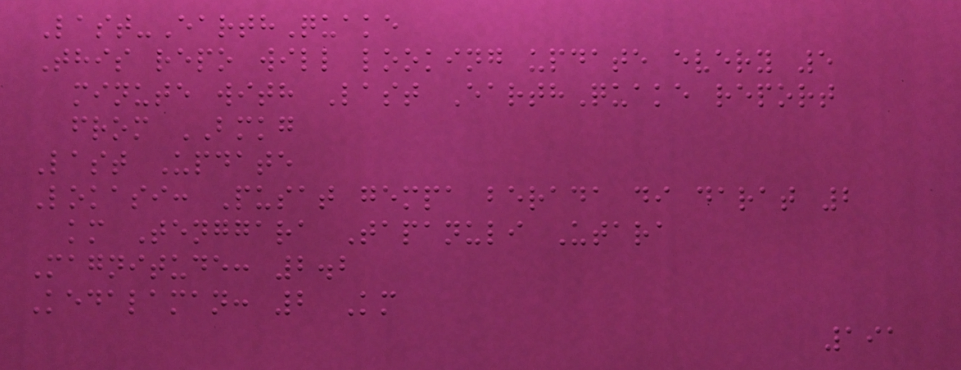Last-EarthQuake
This repo will looking update every 5
minute with Last EarthQuake report
from BMKG
Last Update
Lokasi: Pusat gempa berada di darat 2
km Tenggara Tapanuli Utara
Magnitude: 2.2
Kedalaman: 2 Km
191
